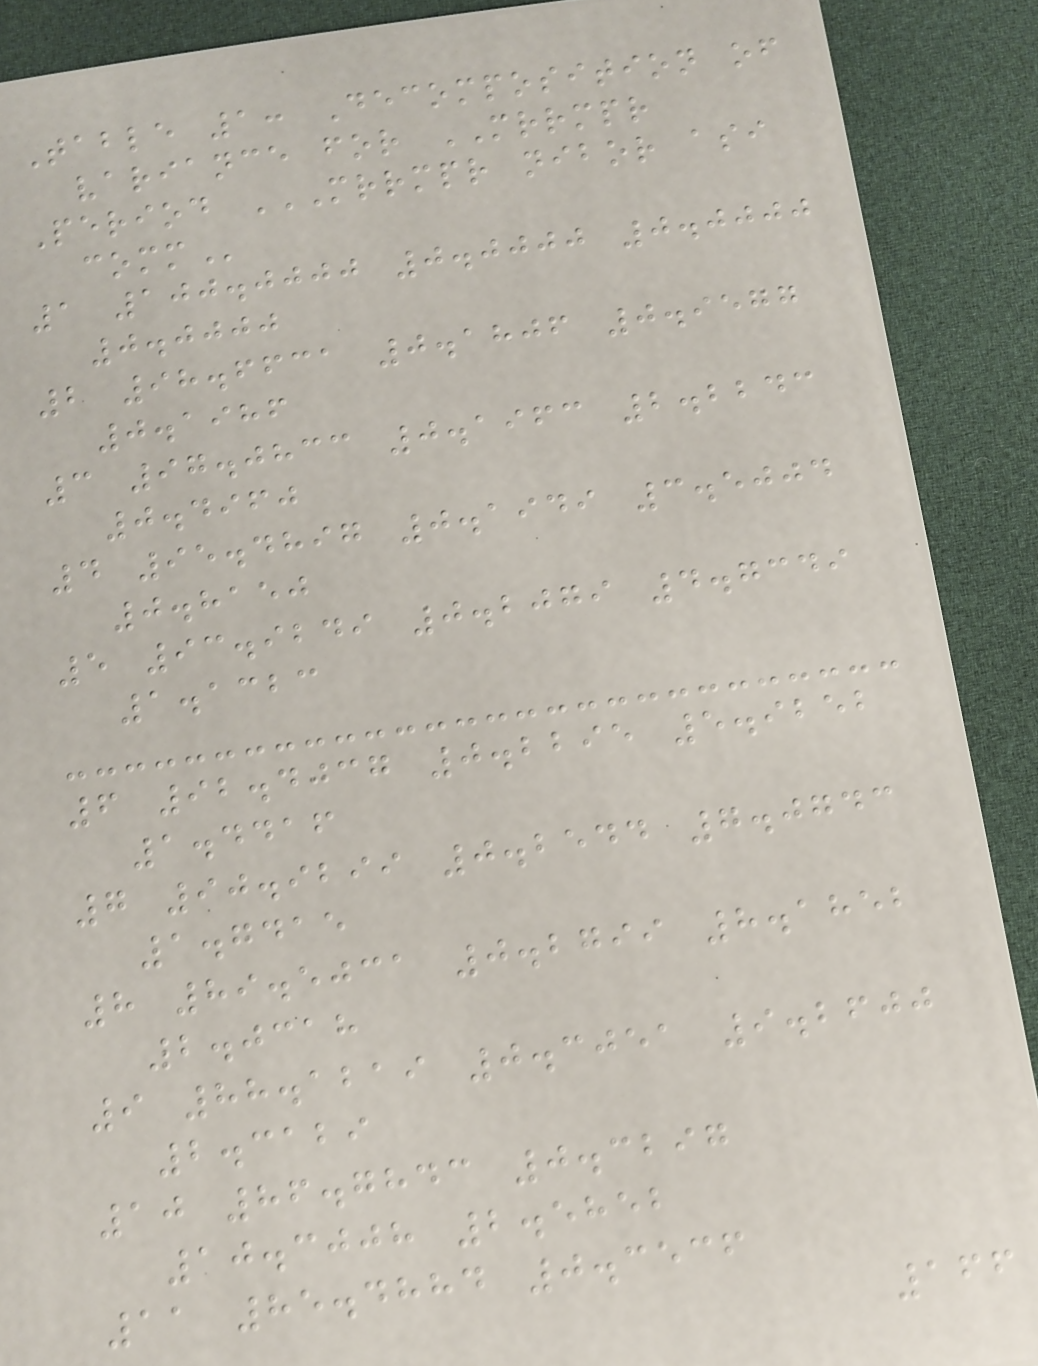Table 1: Decomposition of
variance for MRRMPR
Period MRRMPR NIBOR ASI
COMM
1 100.0000 0.0000 0.0000
0.0000
2 98.6631 0.1806 0.9577
0.1986
3 97.0833 0.1963 2.2243
0.4960
4 95.4897 0.1949 3.5004
0.8150
5 93.9249 0.2079 4.7349
1.1323
6 92.4037 0.2295 5.9252
1.4416
7 90.9299 0.2544 7.0743
1.7415
8 89.5031 0.2799 8.1852
2.0318
9 88.1219 0.3051 9.2600
2.3129
10 86.7843 0.3297
10.3008 2.5852
11 85.4884 0.3536
166
